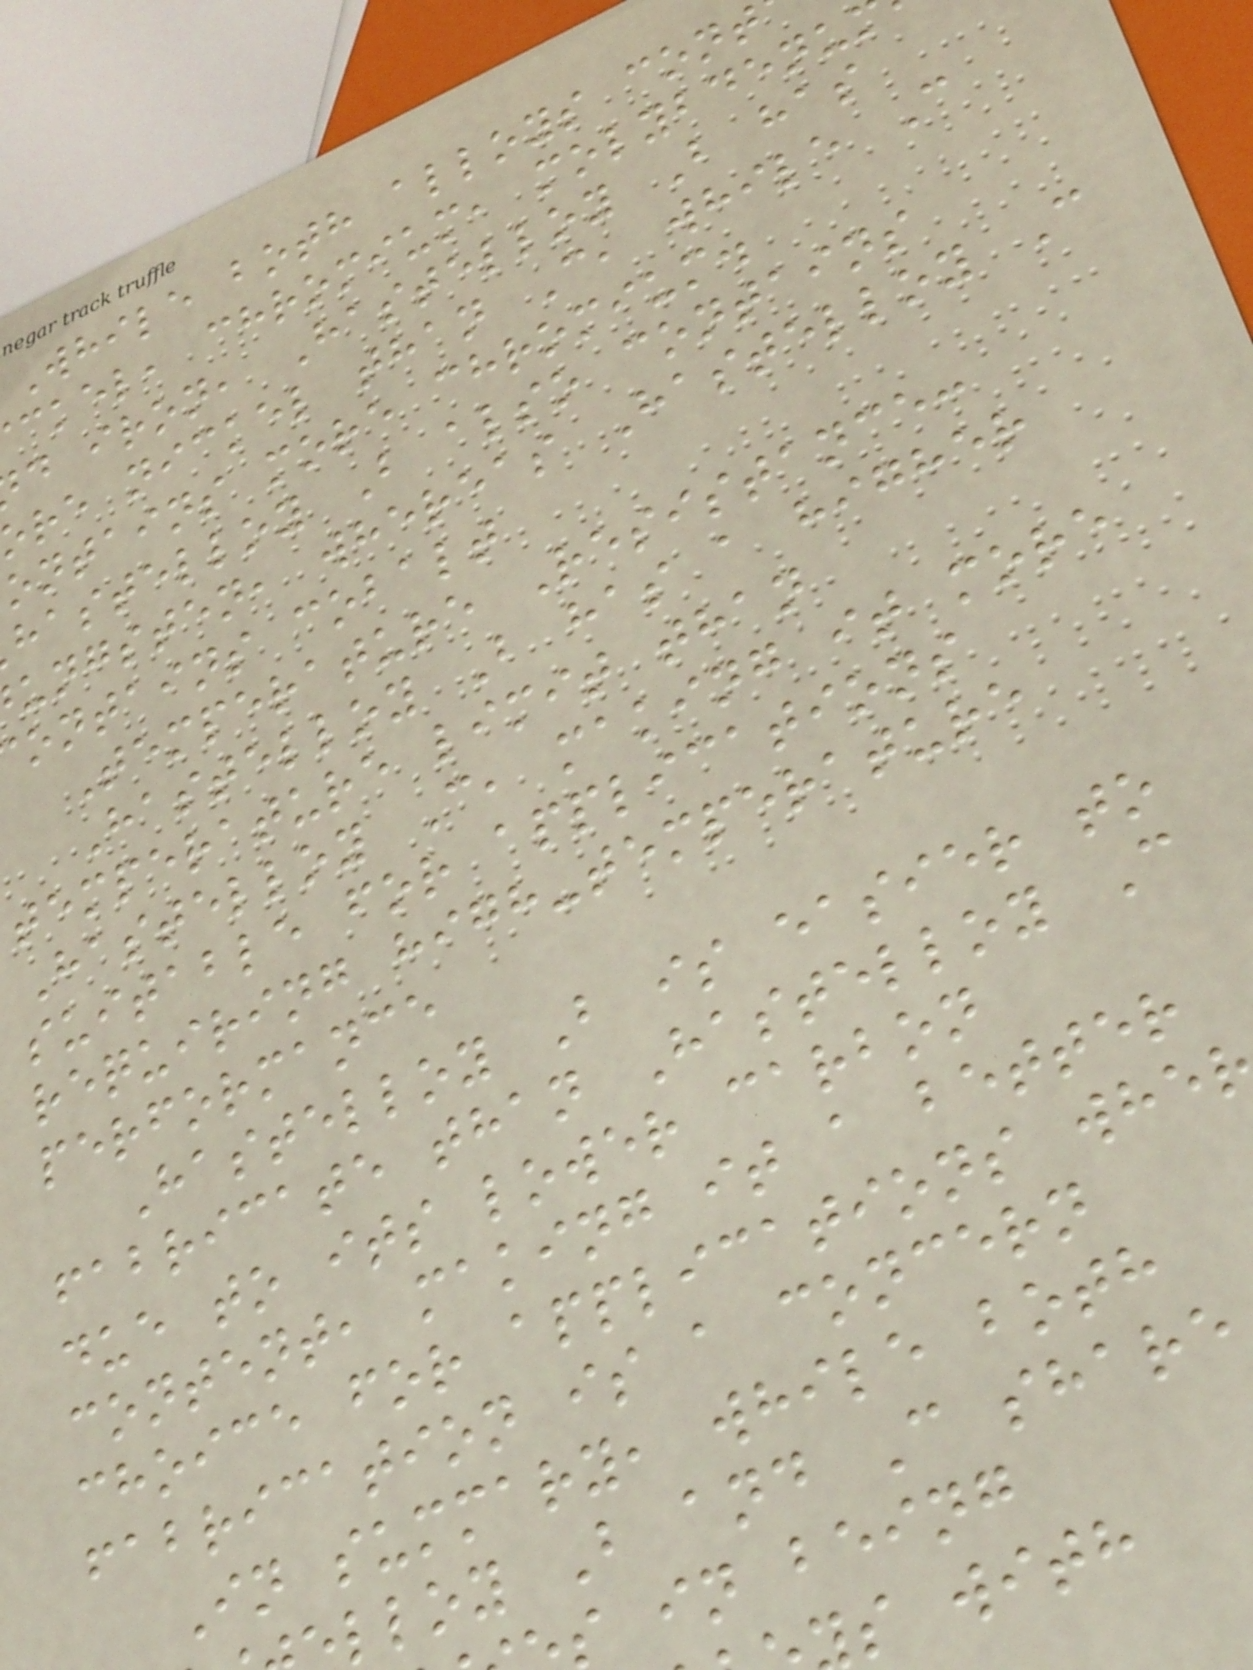While both alloys cont
ckel, chromium, molybdenu
d iron, Hastelloy B has
re nickel than C, while C
ontains more chromium.
hastelloy B also contains
ungsten, whereas Hastelloy C
ontains cobalt
Temperature Resistance:
Hastelloy B has a higher
temperature limit than
Hastelloy C, making it more
suitable for applications
requiring high-temperature
performance
Hastelloy B is easier to
fabricate than Hastelloy C
due to its lower carbon
content, making it a better
choice for applications whe
fabrication is a concern
In summary, while both
lloy B and C share
s in being
s with
